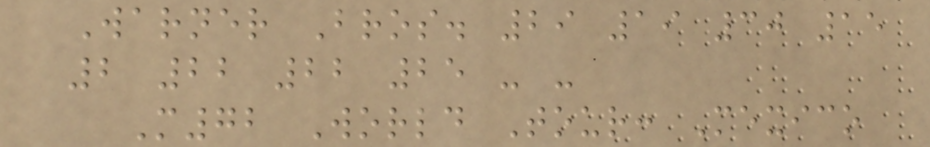Warner Bros. 29 19 30 15
2 22 22 25 - -
M72 World Tour: Mexico
